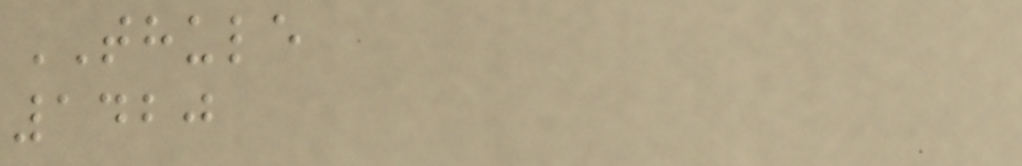THULE
1420
